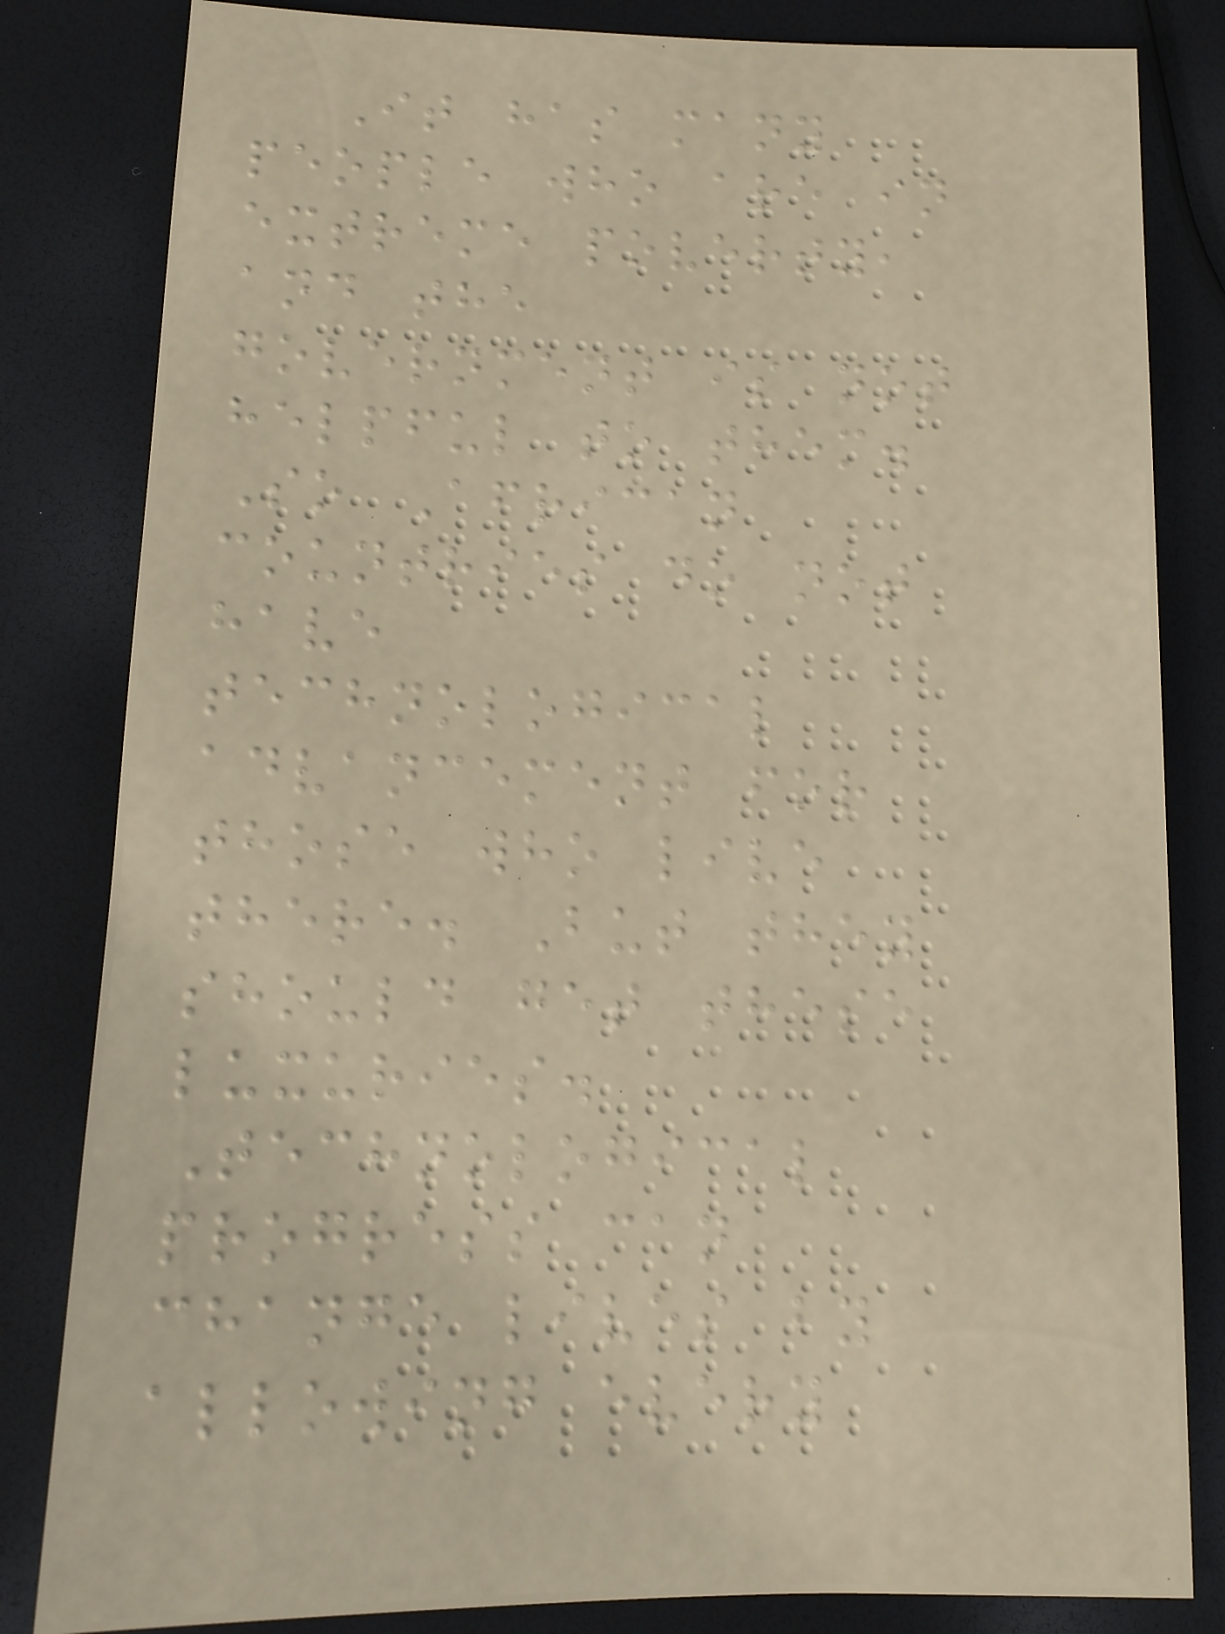It has many
people who are in
extreme poverty,
and the
government is not
helpful to them.
So African
countries do not
have
technological
advancement for
those who live
there. But they
should get these
luxuries.
Technological
progress can
change lives by
allowing every
